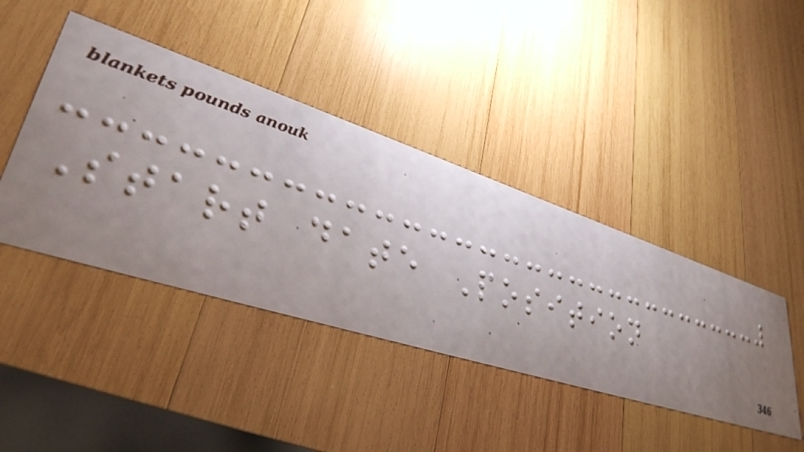Start date Position
